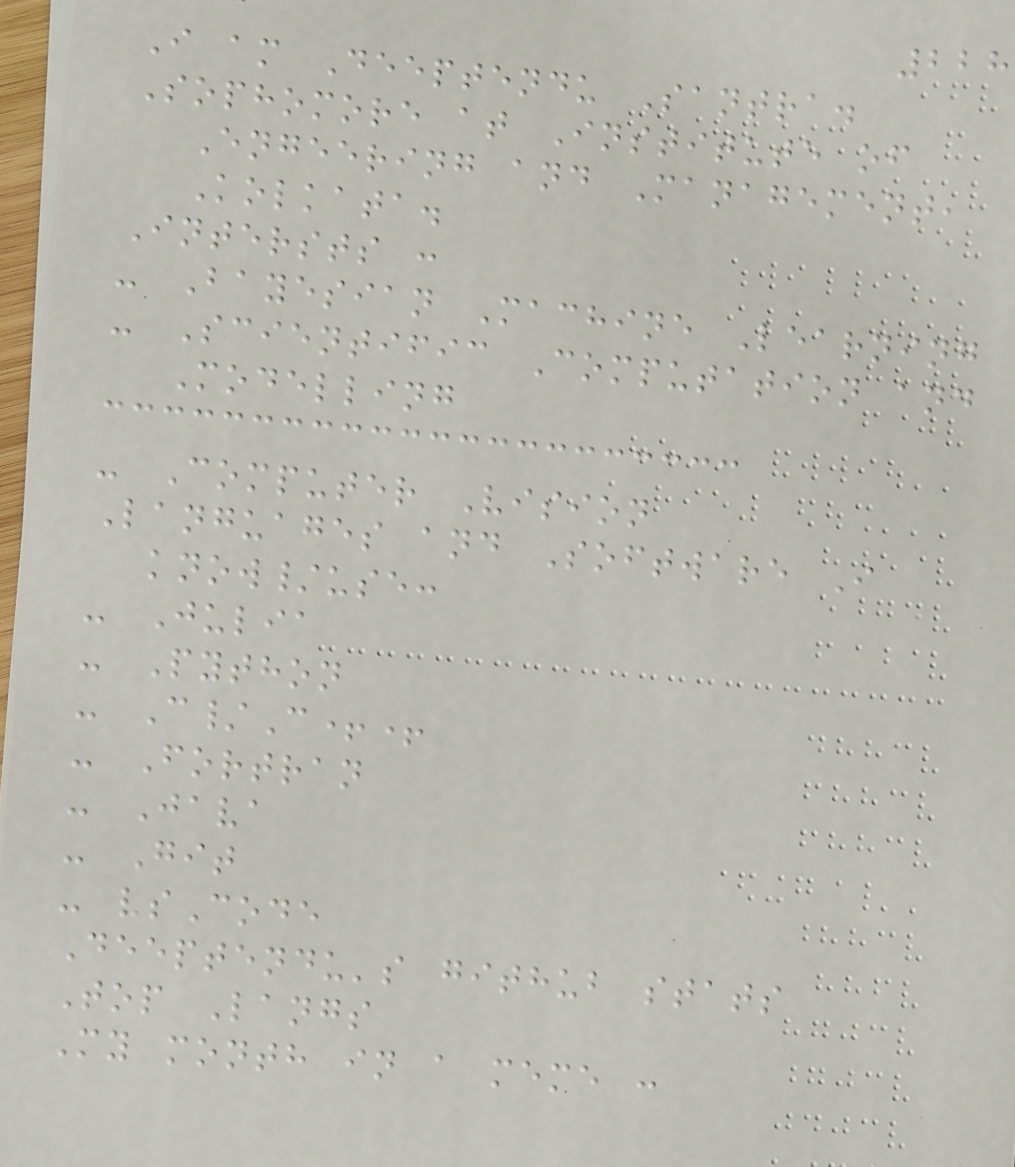228
I am Deeptendu Santra.
Sophomore at Institute of
Engeering and Management,
Kolkata.
Intersts :
- Bayesian Machine Learning
- Scientific Computation and
Modelling
- Computer Vision
Languages and Software I
know/use:
- Julia
- Python
- C/C++
- Fortran
- Java
- Git
- vsCode
Deeptendu's github stats
Top Langs
My month in a meme :
